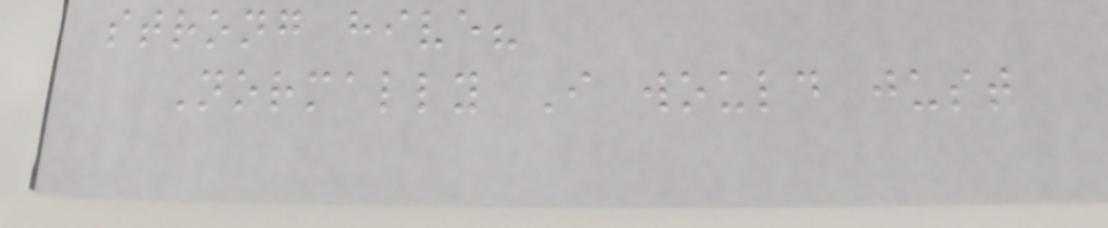strong hive?
Normally I would just
